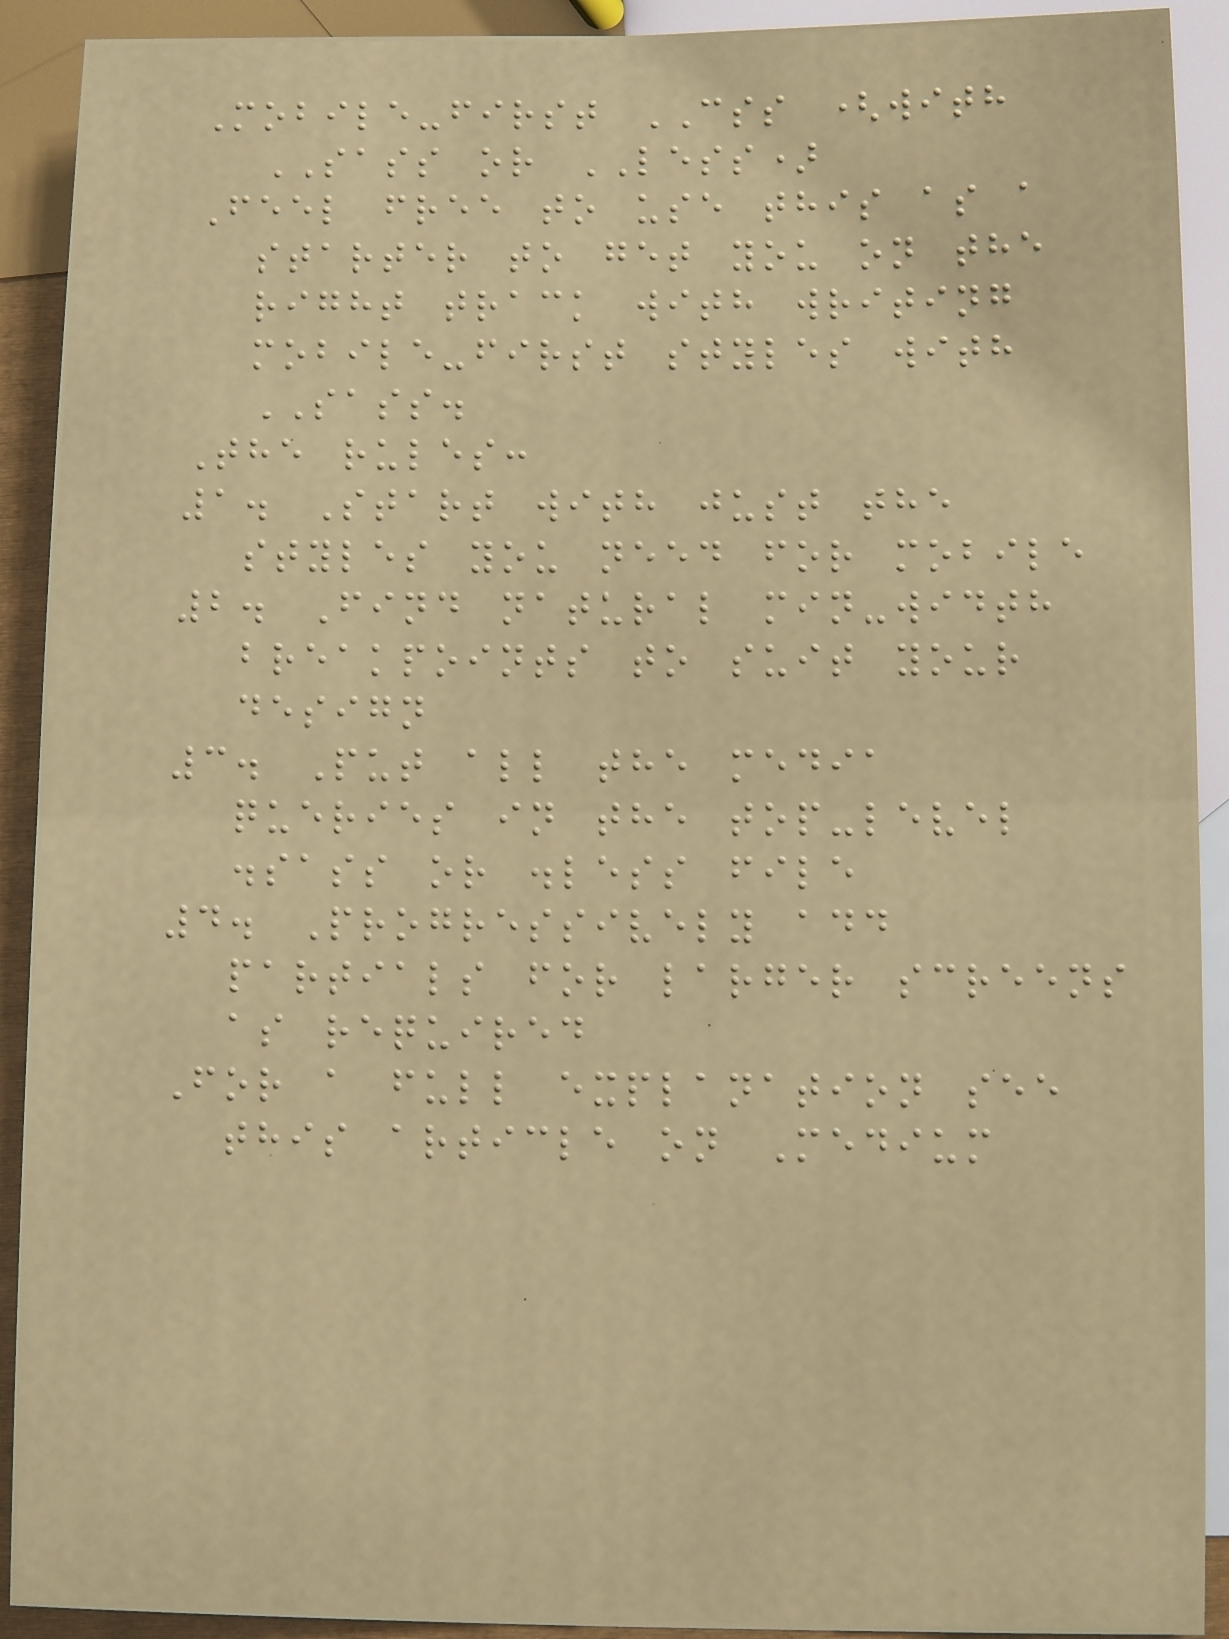Mobile-first CSS (with
SASS or LESS)
Feel free to use this as a
starter to get you on the
right track with writing
mobile-first styles with
SASS.
The rules:
1. Start with just the
styles you need for mobile
2. Find natural min-width
breakpoints to suit your
design
3. Put all the media
queries in the top-level
.sass or .less file
4. Progressively add
partials for larger screens
as required
For a full explanation see
this article on Medium
